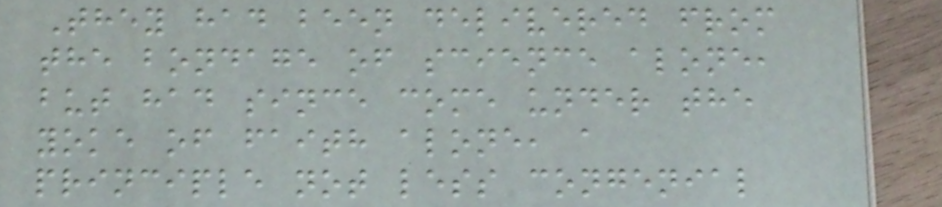They had been delivered from
the bondage of science alone,
but had since come under the
yoke of faith alone, a
principle not less congenial
